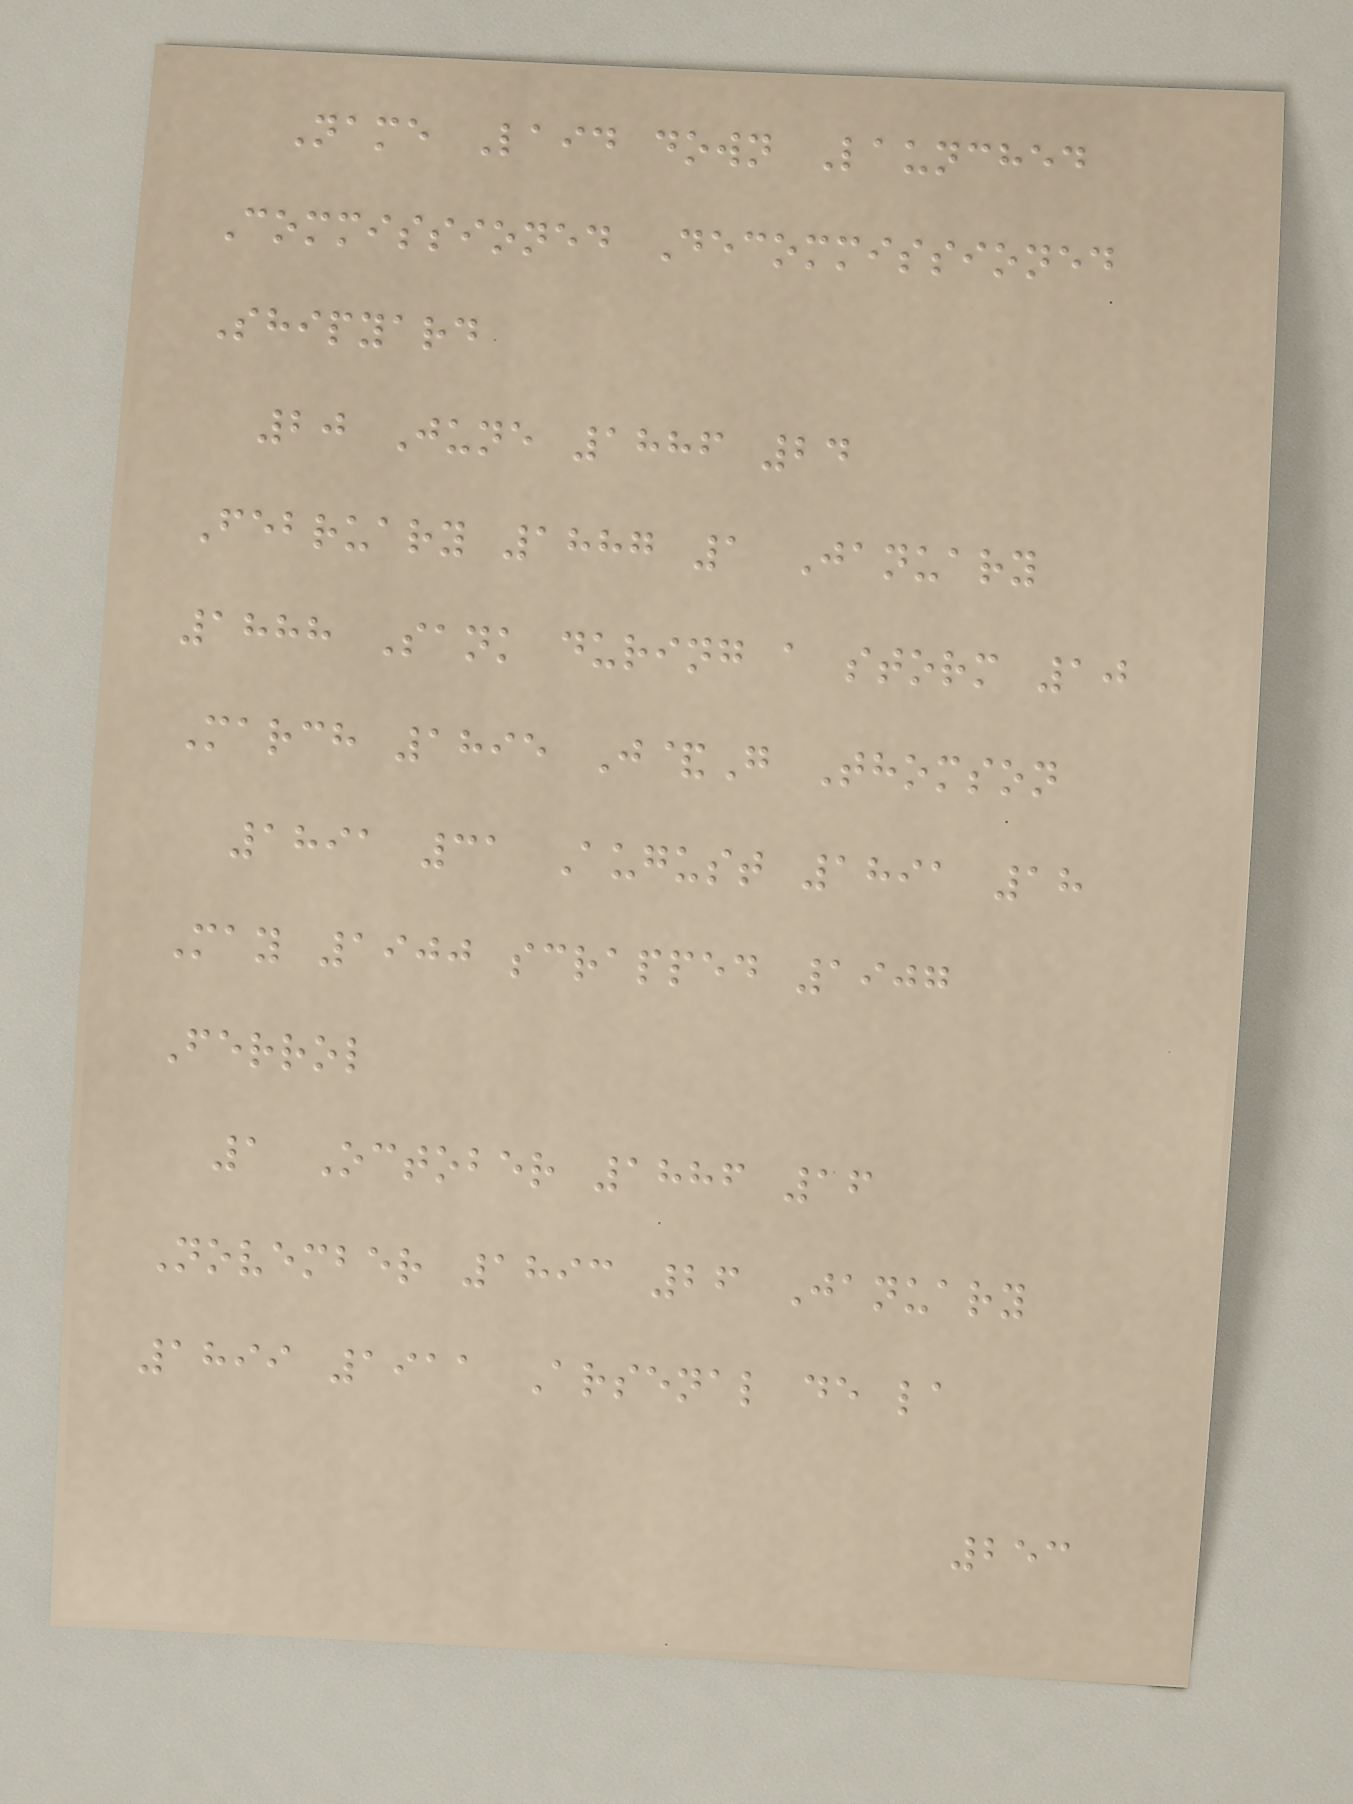Name Laid down Launched
Commissioned Decommissioned
Shipyard
20 June 1886 24
February 1887 1 January
1888 Sank during a storm 10
March 1895 J&G Thomson
1891 31 August 1891 18
May 1900 scrapped 1907
Ferrol
1 October 1886 16
November 1893 26 January
1899 1911 Arsenal de la
253
